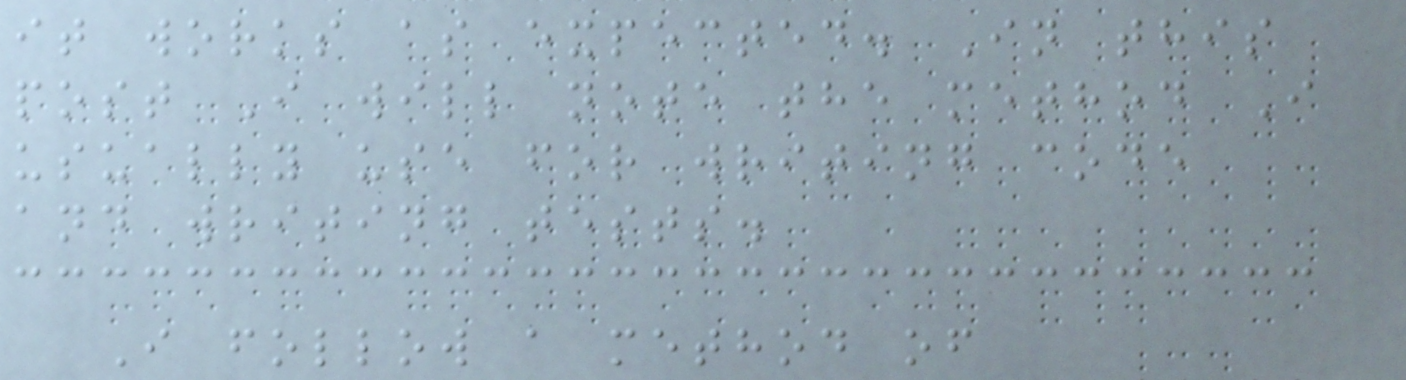it works as expected. In this
post I will note the method I
usually use for writing code
and writing tests.
I follow a method of
